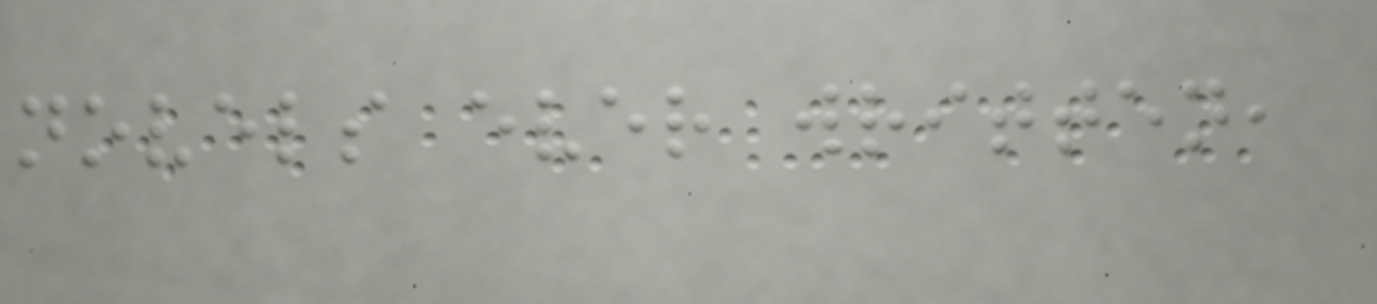novels ever written,
